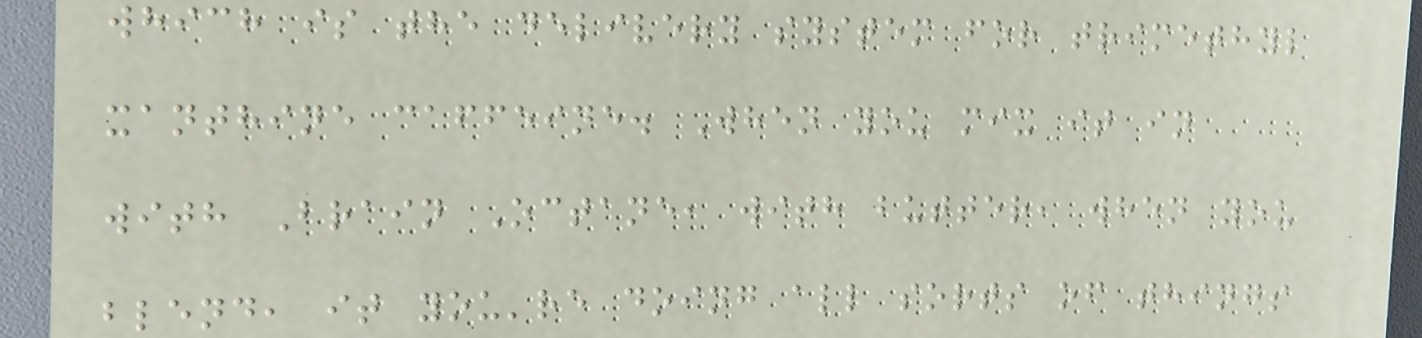which is the delivery system for trimethyl
xanthine caffeine. When you mix it in
with Brain Octane, with butter, when you
blend, it you're doing all sorts of things
